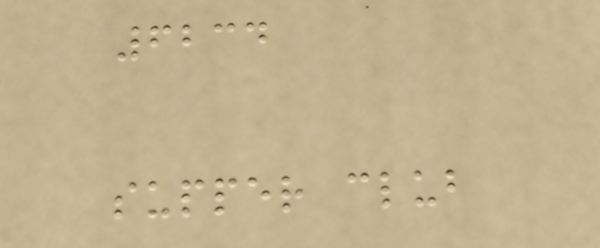6234
supper club
